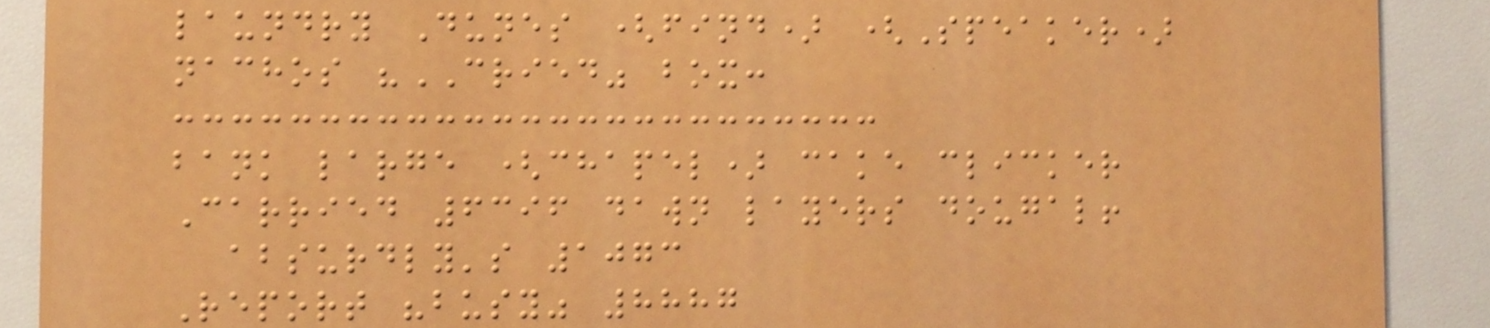laundry Dunes (find) (Speaker)
nachos "CRIED" box:
bank large (chapel) cake clicker
Carried 6396 dawn layers dougal!
absurdly's 1073
Report "busy" 8887
